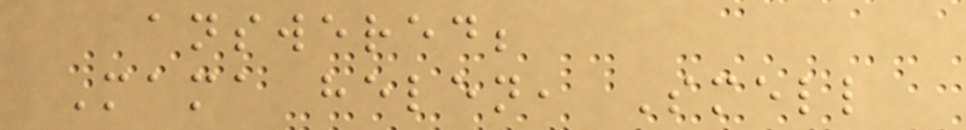answered;
Mama helen, Smell
